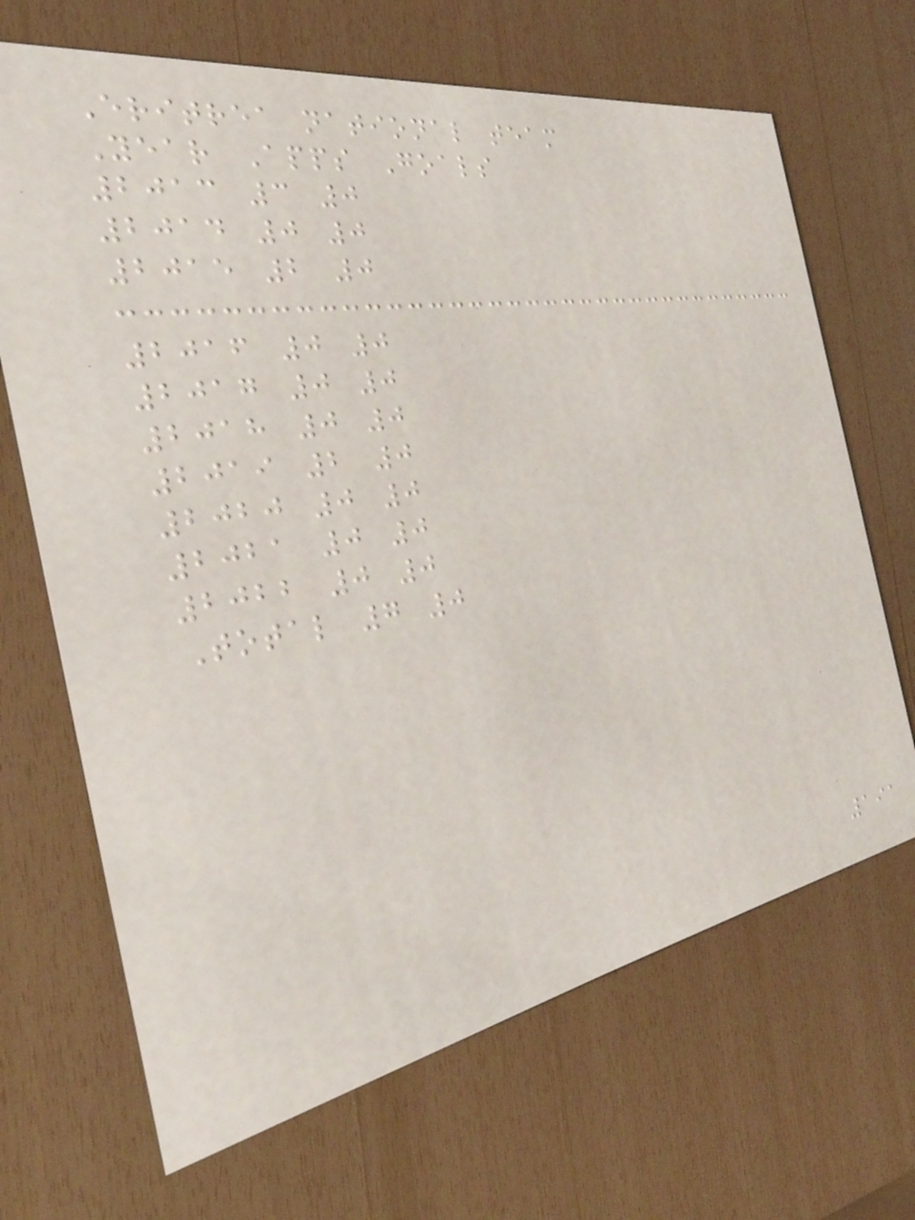Eritrea national team
Year Apps Goals
2013 3 0
2014 0 0
2015 2 0
2016 0 0
2017 0 0
2018 0 0
2019 2 0
2020 0 0
2021 0 0
2022 0 0
Total 7 0
191
